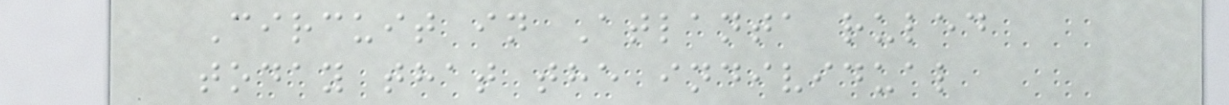Circuit in Atlanta ruled
today that the individual
